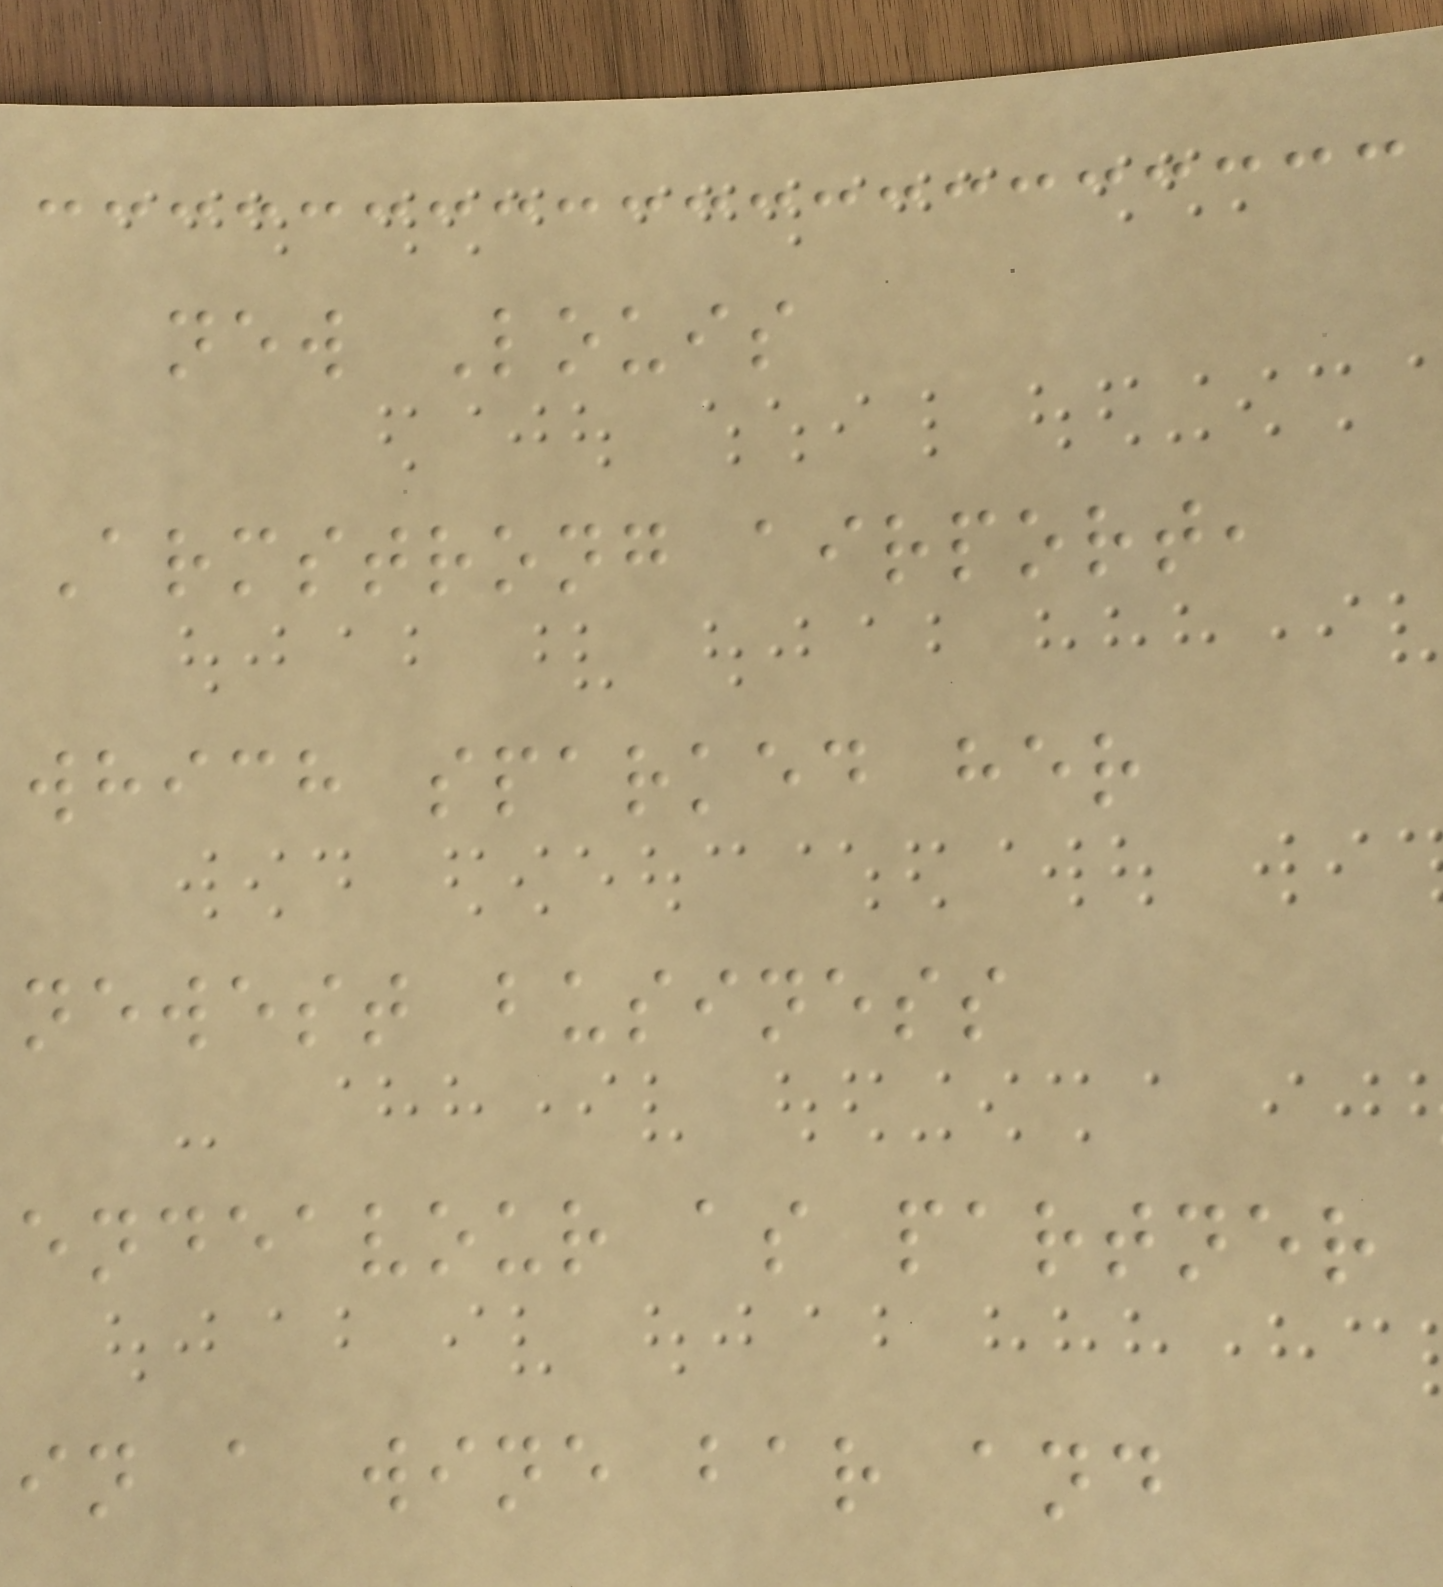new Louis
Armstrong airport,
which sparked her
newest business
endeavour as partner
in a wine bar and
